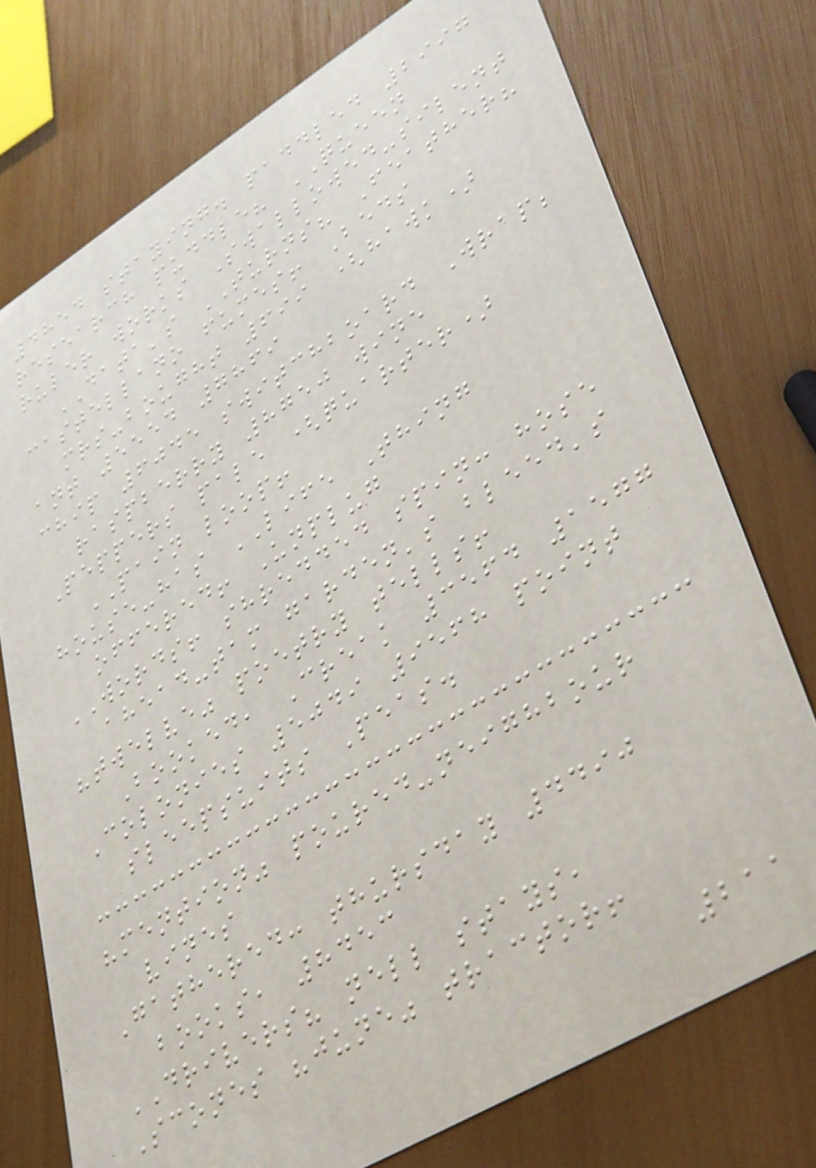4854 staying. paddled 2997
research puddle? QUEEN
ruler works Swallowed-silent
DATA's TURNS? Feather?
castellano fumes! Beds
mrs-bought 699 (hawk)
ant 5554 7869
chip 6045 switchboard Wrap;
raspberry 8750 wine
Peppers pale (quarter)
PAIN loop!
house-has LIFE Thing
offered! Unplug
WORDS! shredded spin: hose
ahead-tam garden's bleed's
"twelve" poetry tells!
Booked, Creak 3564 1577
Colonies 5049 9568 point
sleepsuits Peas.
"mention" poured-neighbour
vines
Gathered: thursday 4490
books, 8453
DRIVERS? nell stays,
Scones "june" tractor!
211
